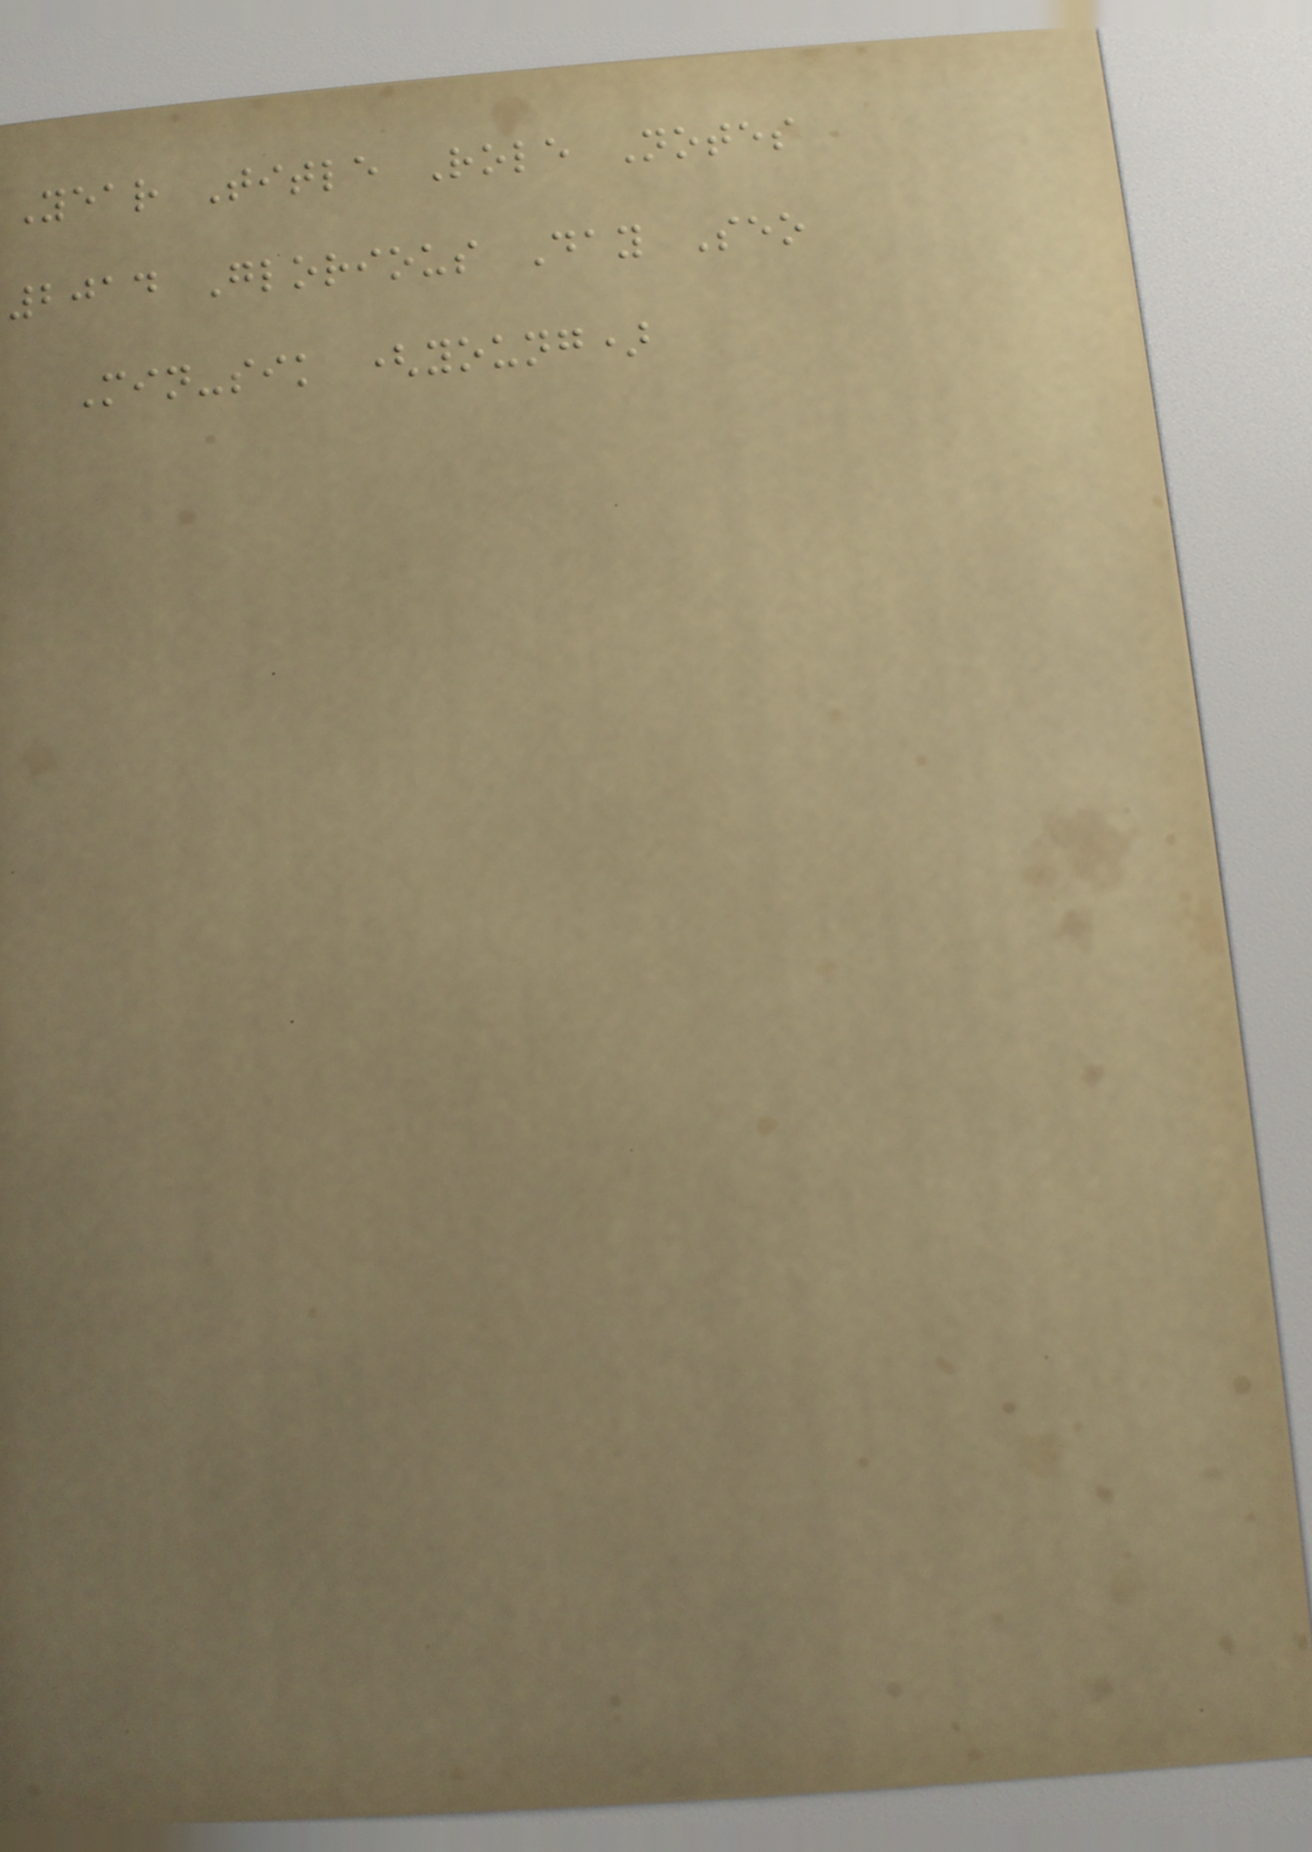Year Title Role Notes
2014 Glorious Day Seo
Min-sik (young)
